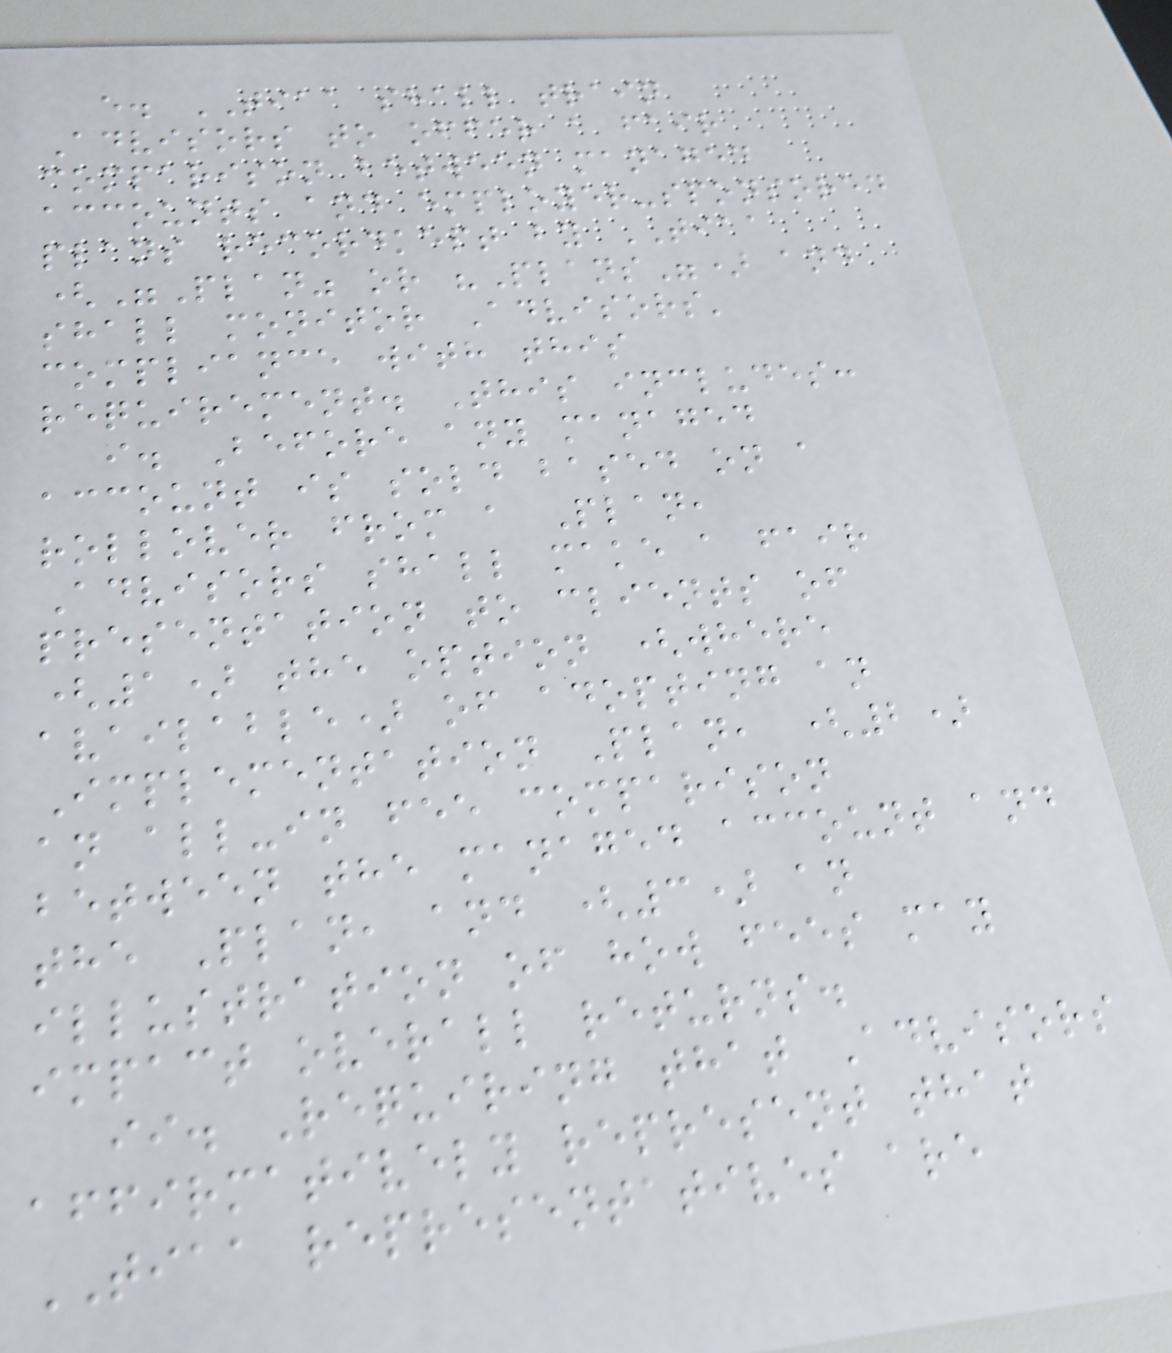e. TIAA shall train
Advisors to offer a fair
comparison between managed
accounts and employer-sponsored
plans recordkept by TIAA
("Plan" or "Plans") and
shall monitor Advisors'
compliance with this
requirement. This includes:
i. Before any managed
account is sold based on a
rollover from a Plan,
Advisors shall make a fair
presentation to clients of
(1) the option (where
available) of adopting an
Implementation Plan, (2)
an all-in fee comparison
between the managed account and
the Plan, and (3) an
illustration of how fees may
impact overall returns.
ii. Requiring that Advisors
affirmatively represent that
TIAA representatives are
